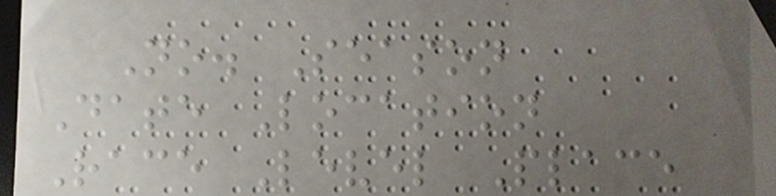No. Season
Date Location
Race Level Place
